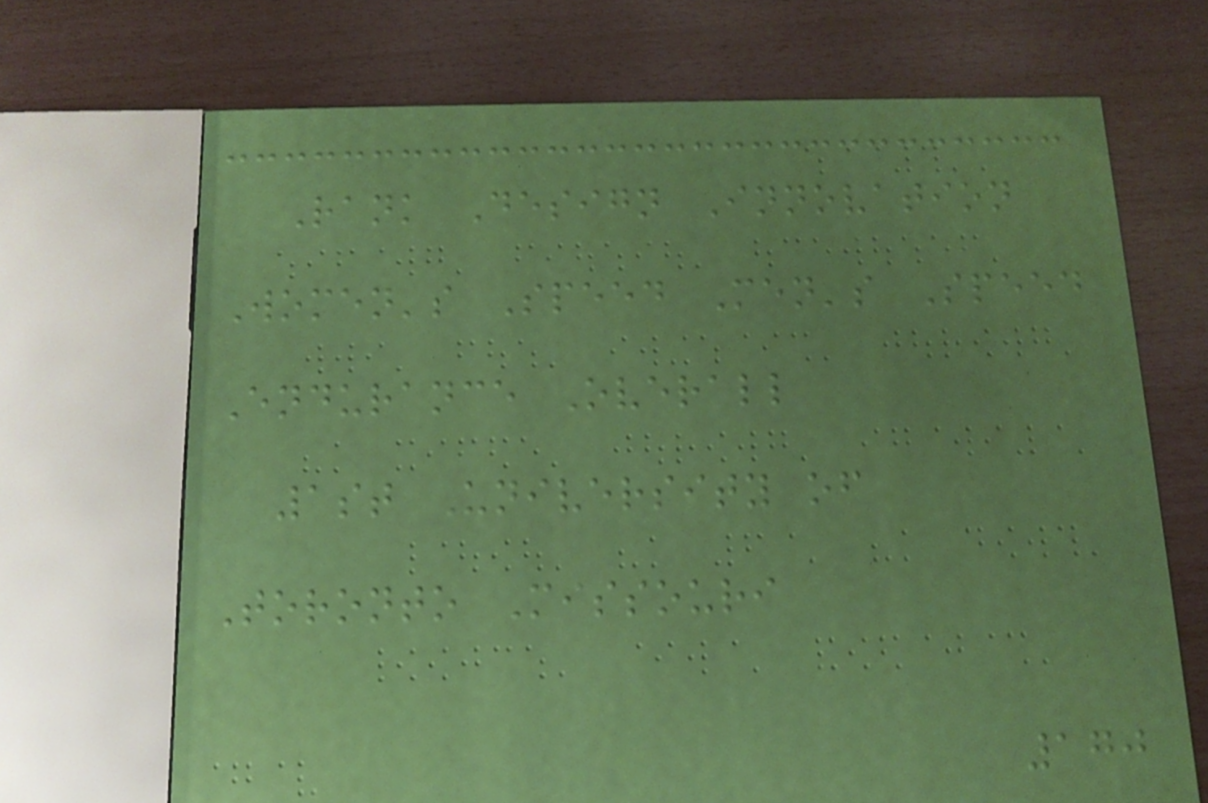Rank Design Innovation
Women's Speed Men's Speed
Endurance Overall
1st University of
Toronto Missouri
170
